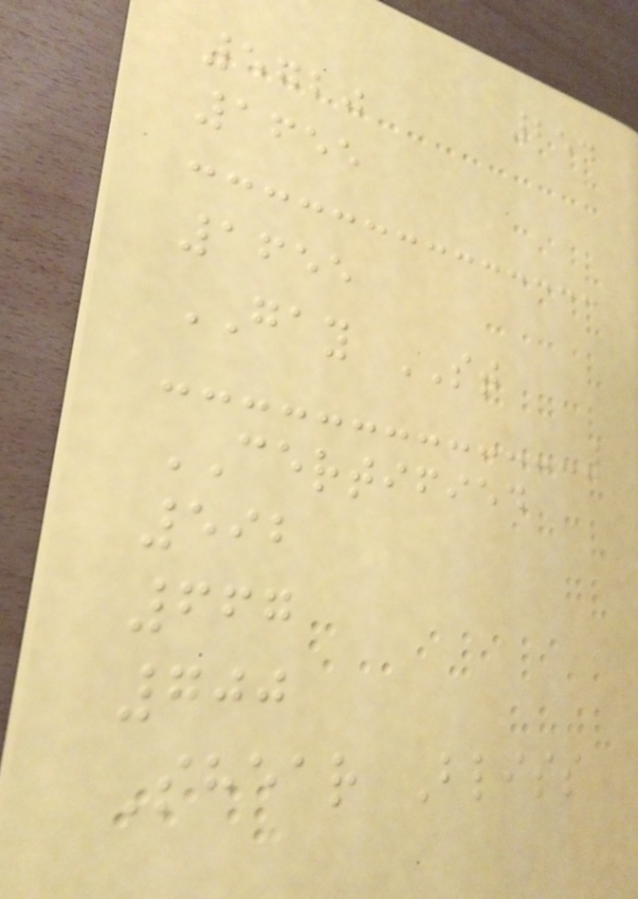254
5720
1655
1655
GAY ST
CERTIFIED
592
667
700
Shear Bliss
